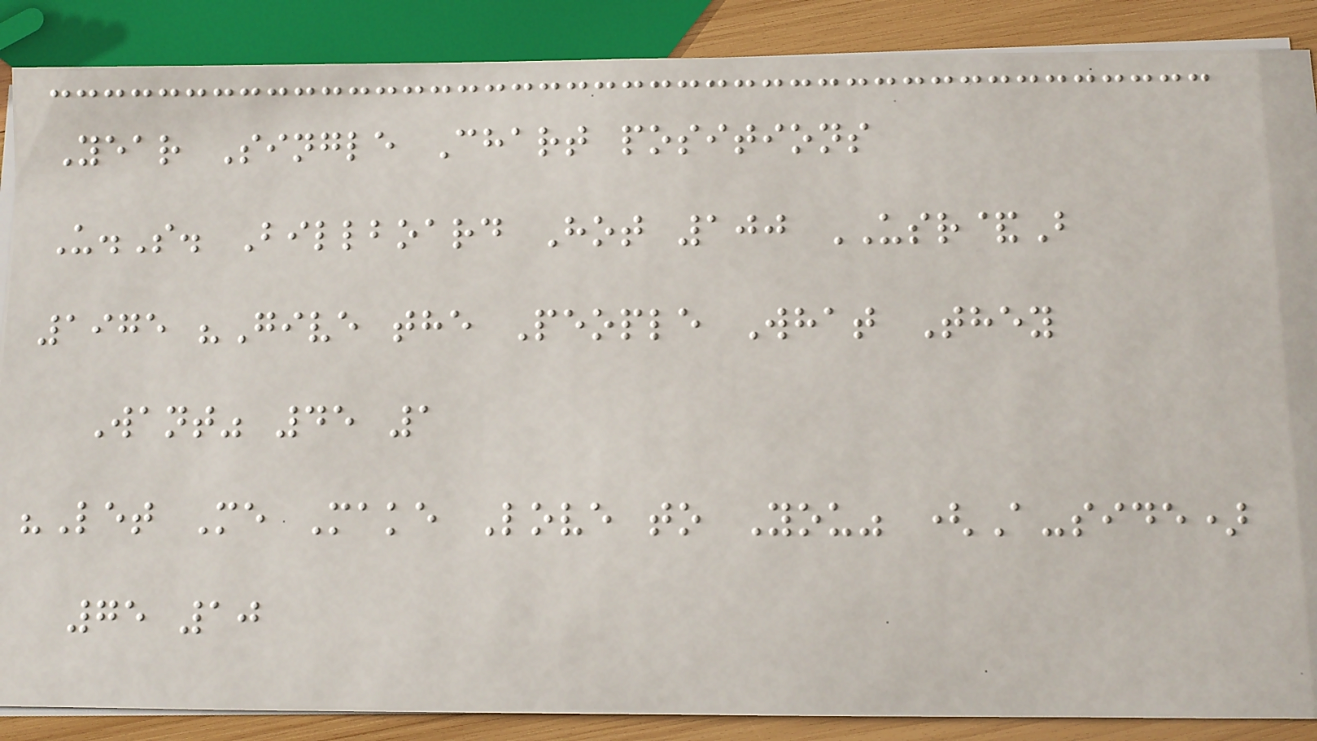Year Single Chart positions
U.S. Billboard Hot 100 USR&B
1975 "Give the People What They
Want" 45 1
"Let Me Make Love to You" (A-side)
75 10
